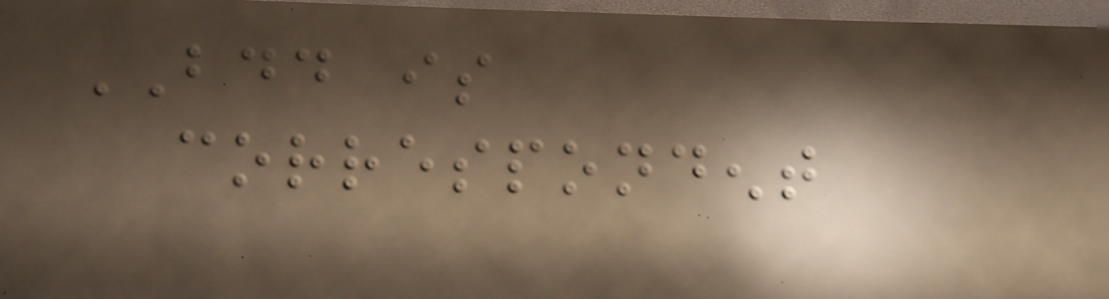BDD is
correspondent
